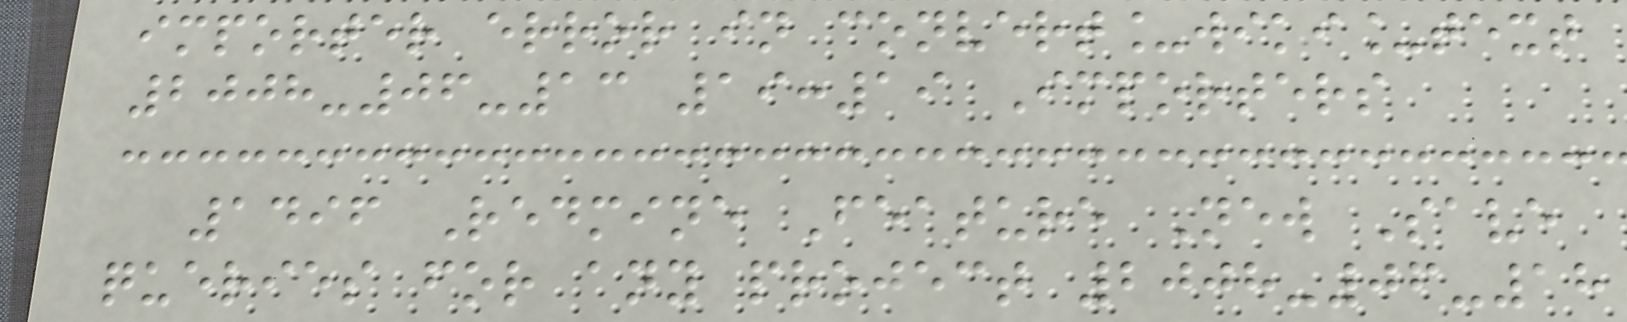importer error in convert_wiki_text
2008-06-13 19:19 Importers
1496 Redmine Feature New Save
queries for any project 2008-06-18
